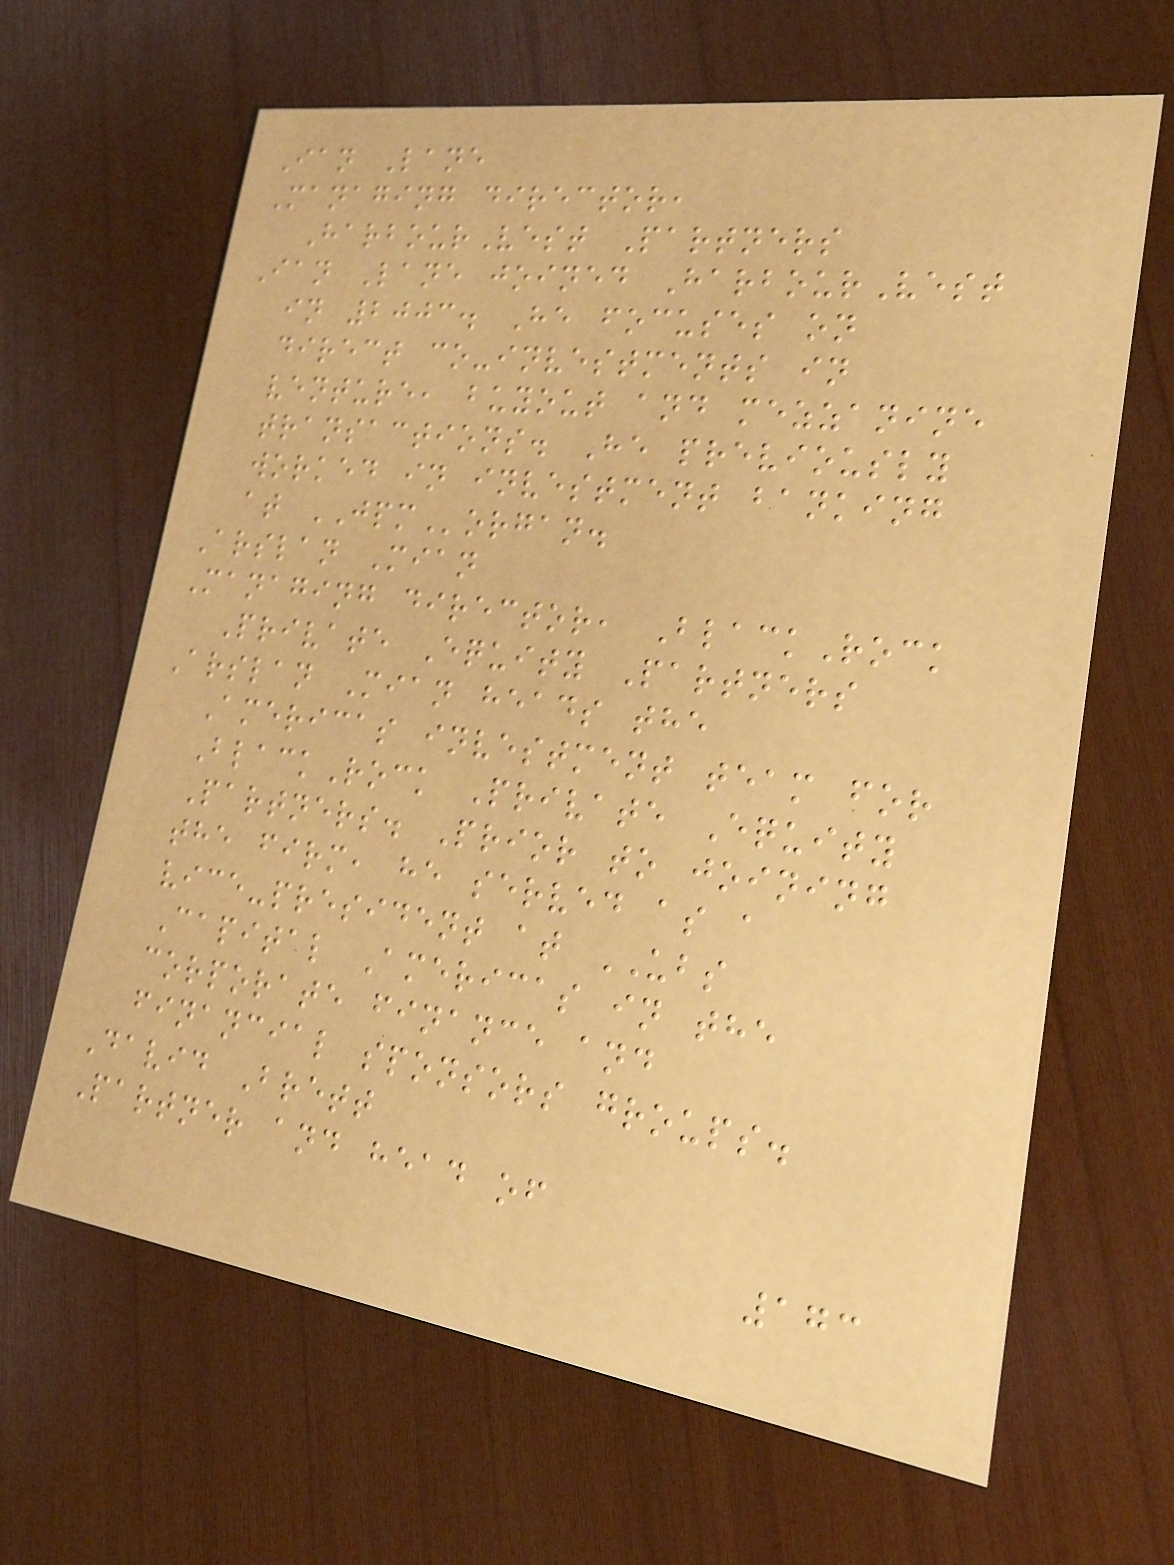Ian Lane
Managing director,
HarbourVest Partners
Ian Lane joined HarbourVest
in 2003. He focuses on
direct co-investments in
venture, buyout and mezzanine
transactions. He previously
worked in investment banking
at JPMorgan.
Arslan Mian
Managing director, BlackRock
Private Equity Partners
Arslan Mian heads the
Americas investment team for
BlackRock Private Equity
Partners. Prior to joining
the firm, he served as a
vice-president at UBS
Capital Americas in the
corporate finance and
financial sponsors groups.
David Brett
Partner and head of
173
